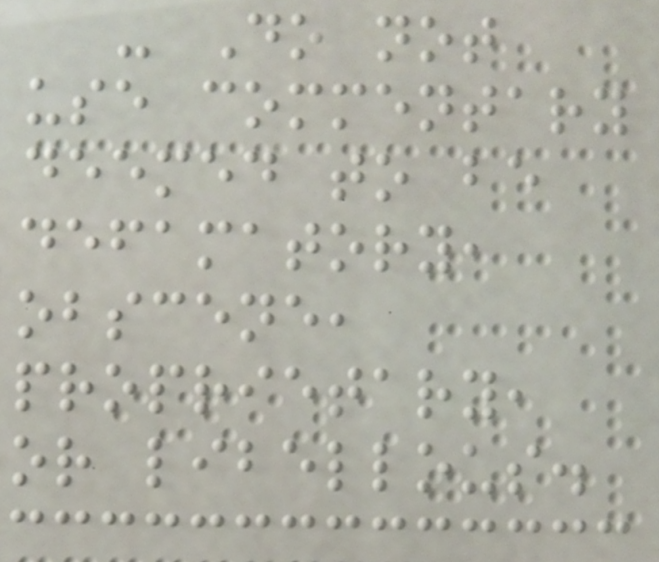- Do not
use commentary
deemed to be
defamatory,
obscene,
proprietary,
or libellous.
